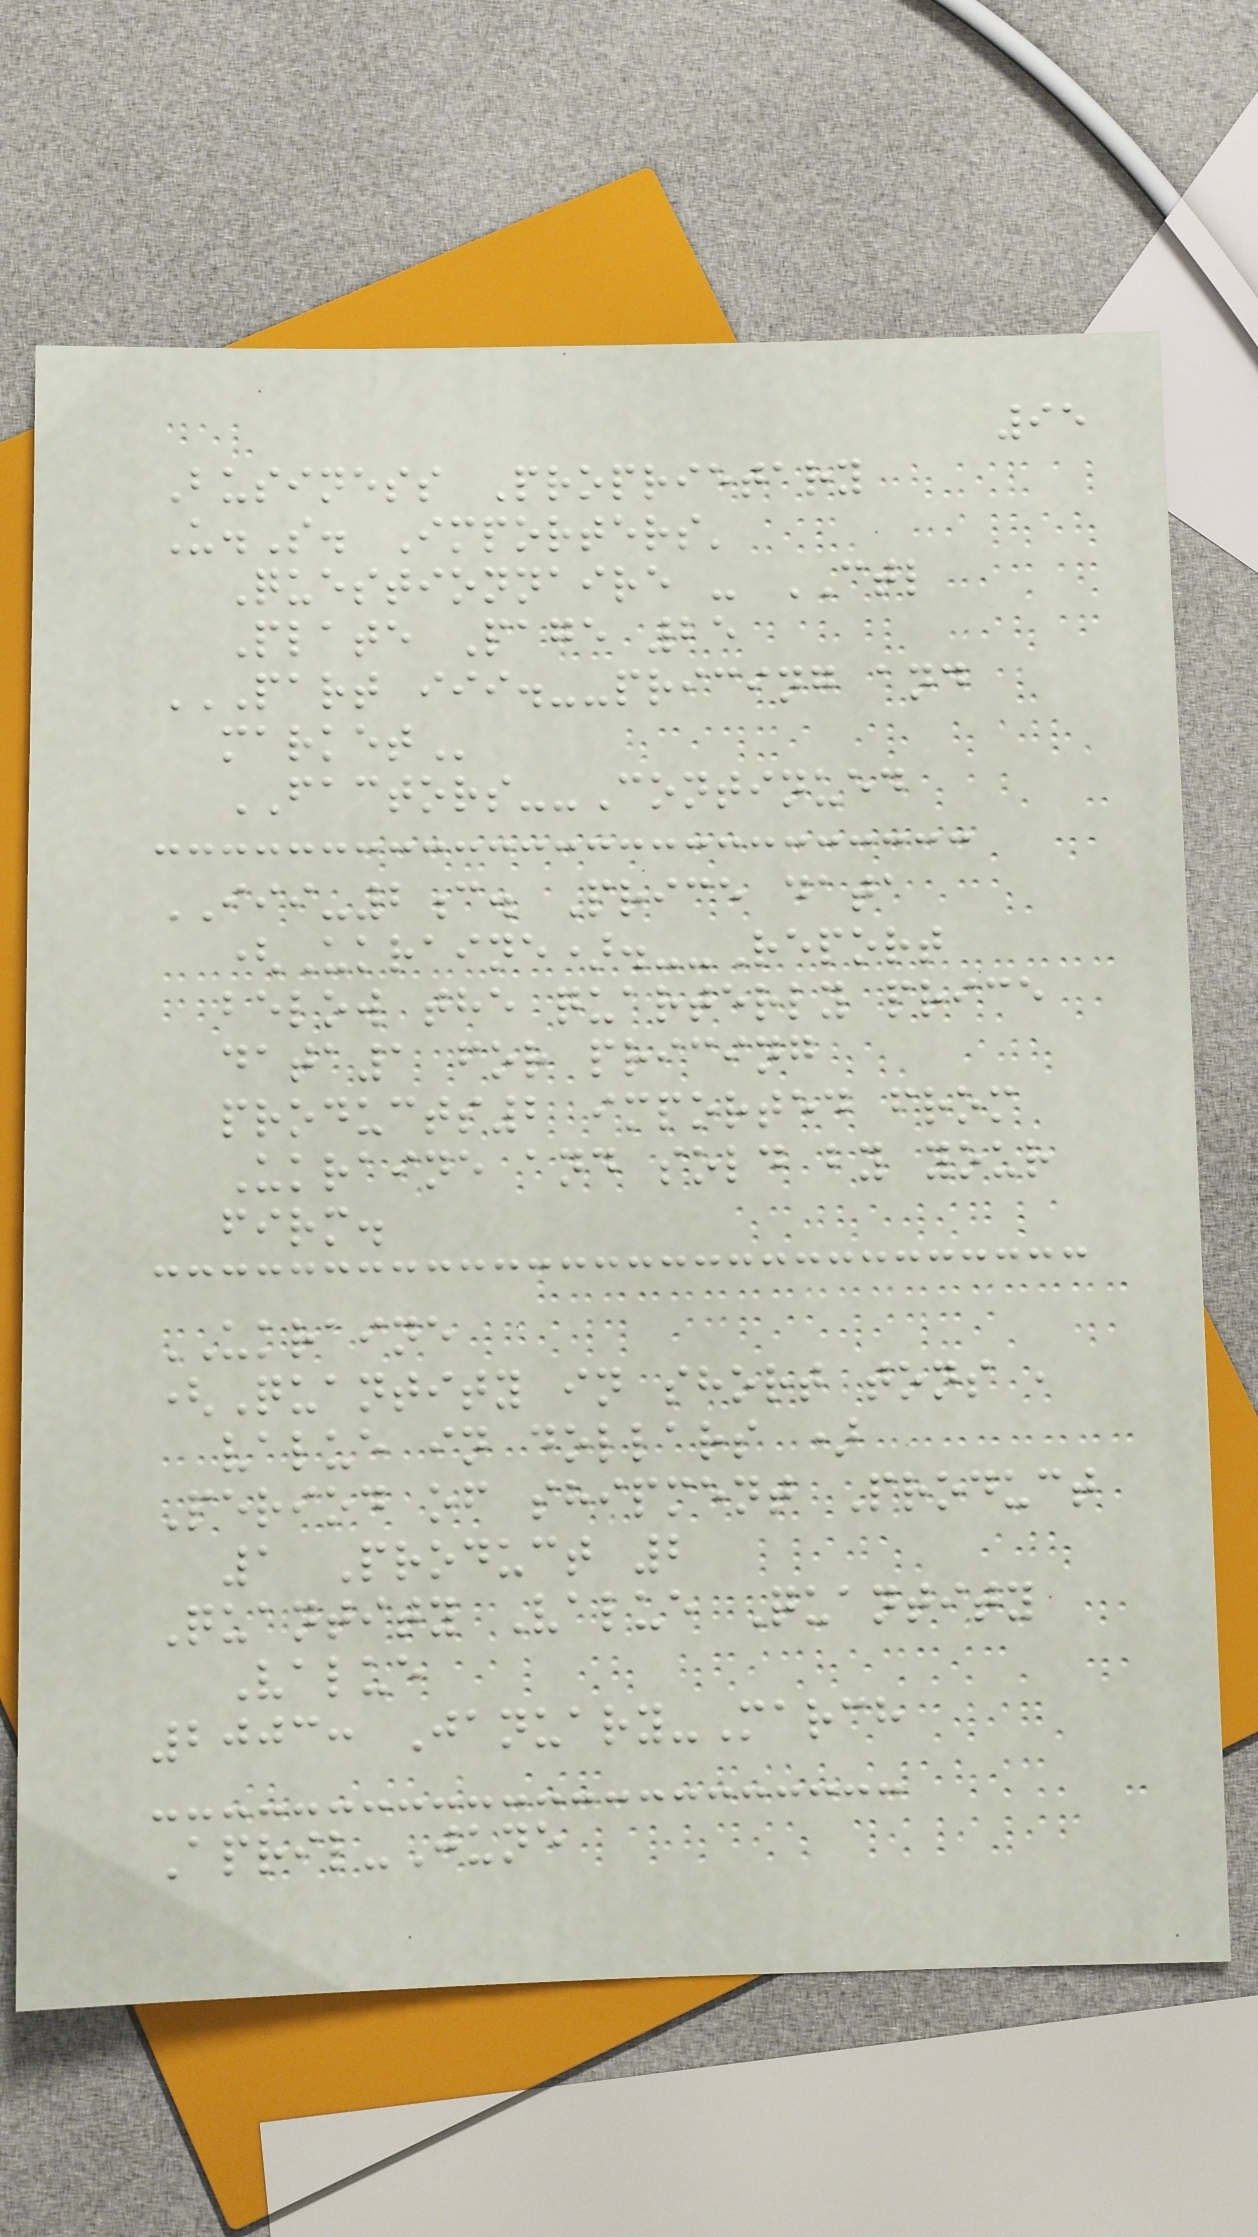95
Business Proprietary
U.S. Importers'
Questionnaire - CTL
Plate Page 25
PART III.--PRICING AND
MARKET
FACTORS--Continued
III-2c. Price data
(Ukraine).--Report
below the quarterly price
data1 for pricing
products2 imported from
Ukraine and sold by your
firm.
UKRAINE
(Quantity in short tons ,
value in dollars )
Period of shipment Product
1 Product 2
Quantity Value Quantity
Value
2003: January-March
April-June
